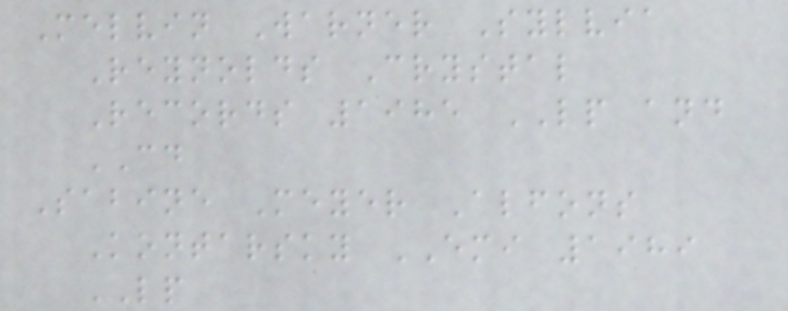Melvin Warner Sylvia
Reynolds Crystal
Records 1985 LP and
CD
Sabine Meyer Alfons
Kontarsky EMI 1989
LP
